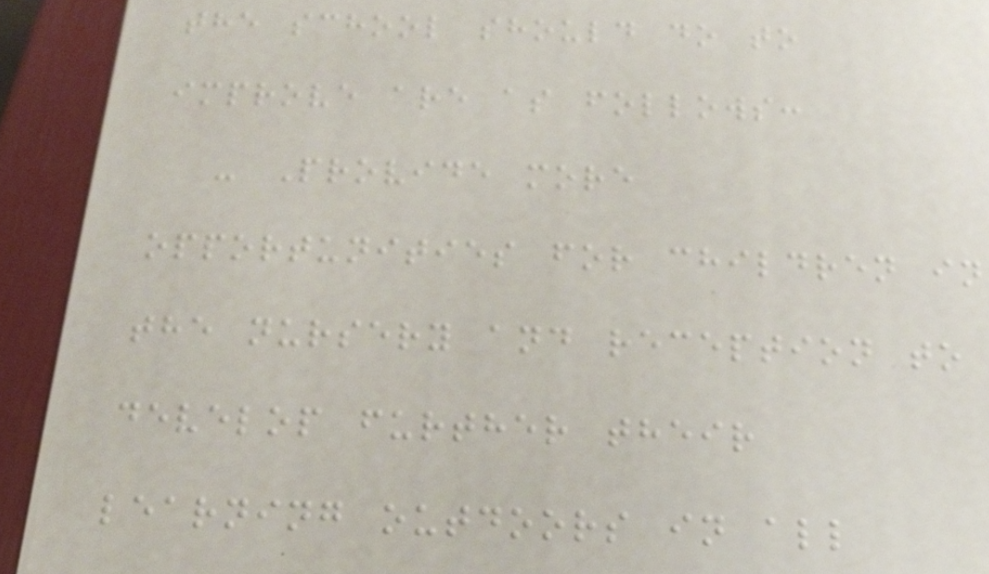the school should do to
improve are as follows:
- Provide more
opportunities for children in
the nursery and reception to
develop further their
learning outdoors in all
